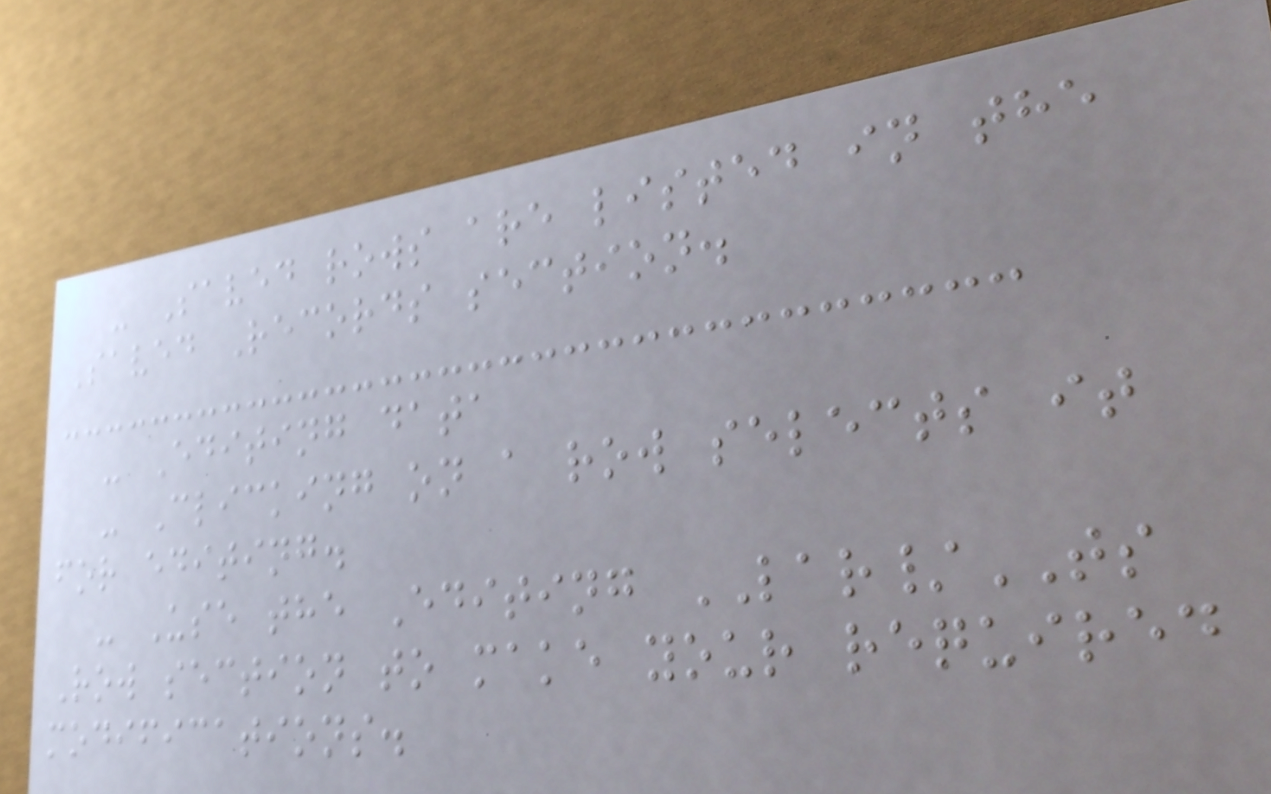- Saved rows are listed in the
Saved Records section.
- Editing data
- Clicking on a row selects it
for editing.
- Use the Editing LAR/TS
Row section to make your required
modifications.
